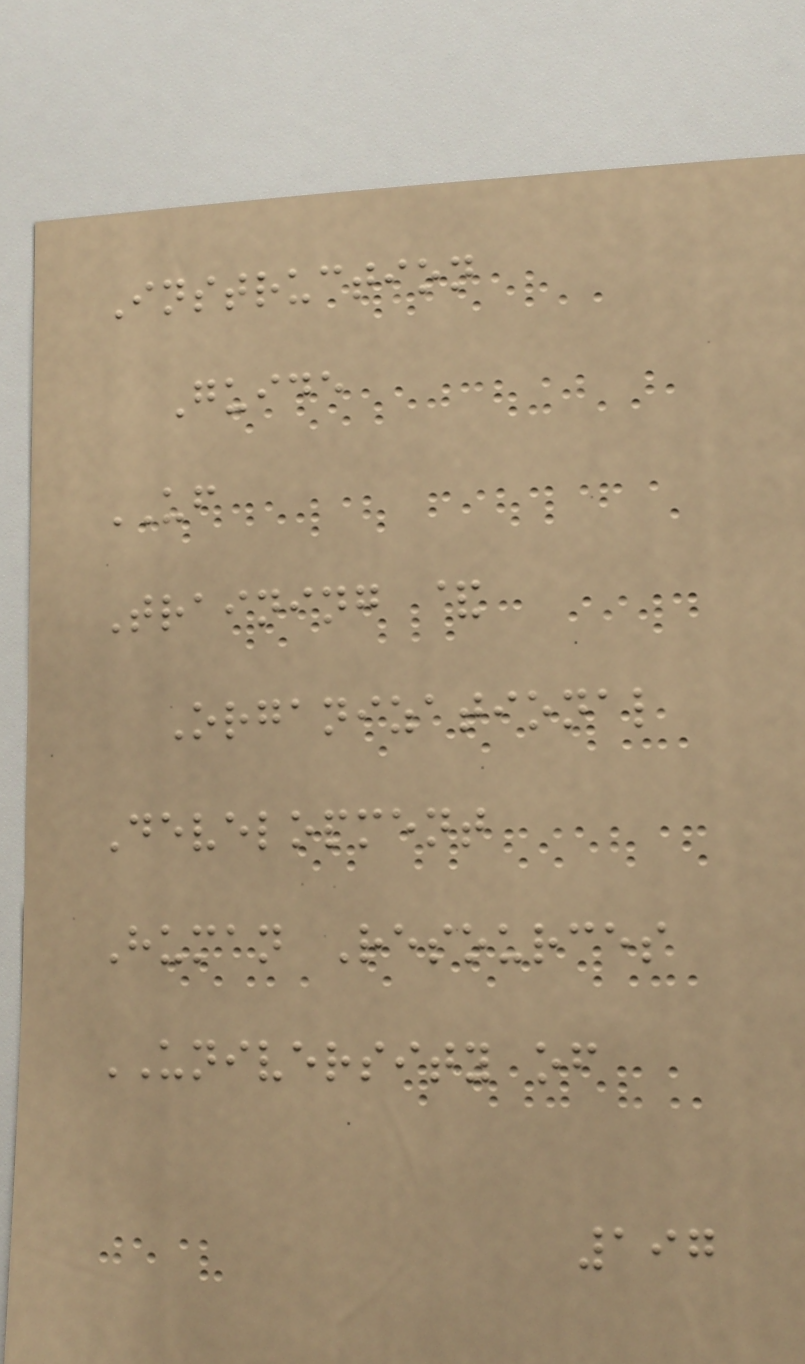Instruction
Guide
UF
Training &
Organizational
Development
Human Resources
UNIVERSITY of
197
